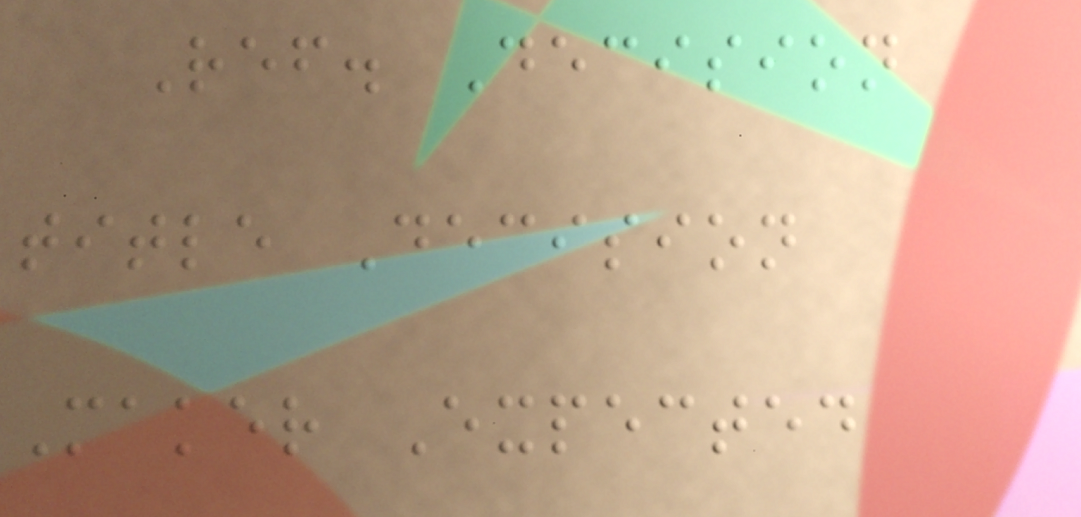Ref. Decision
title Decision
Maker Expected
